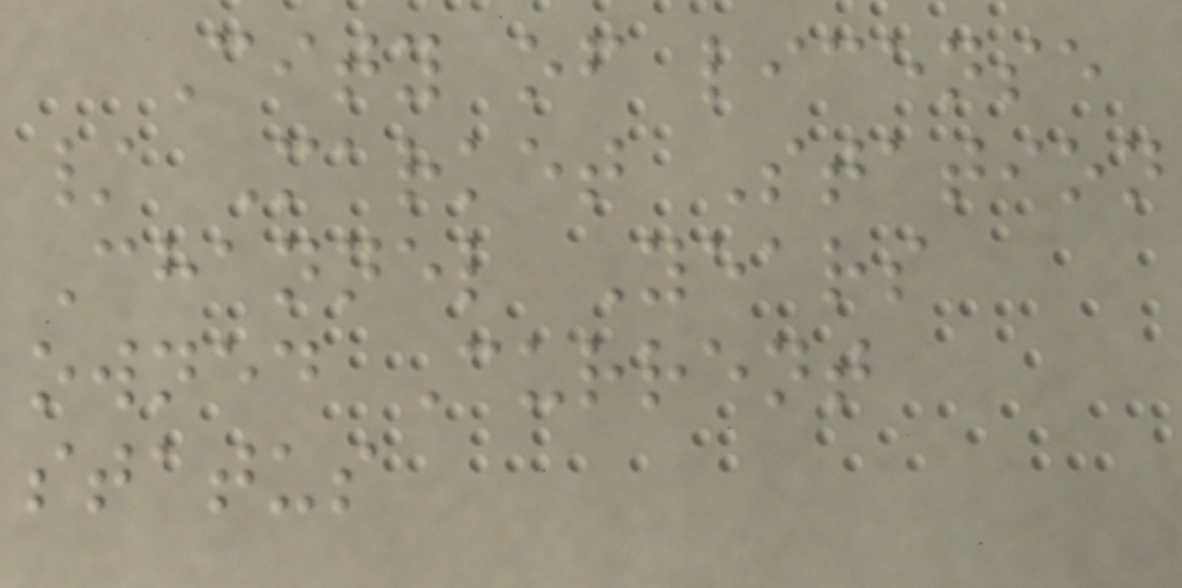City of license
/ Market Station
Channel Years
owned Current
status
